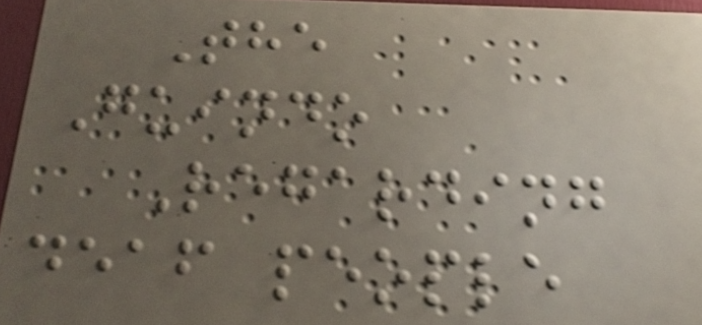The
Guindo
Regarding
deaf people
